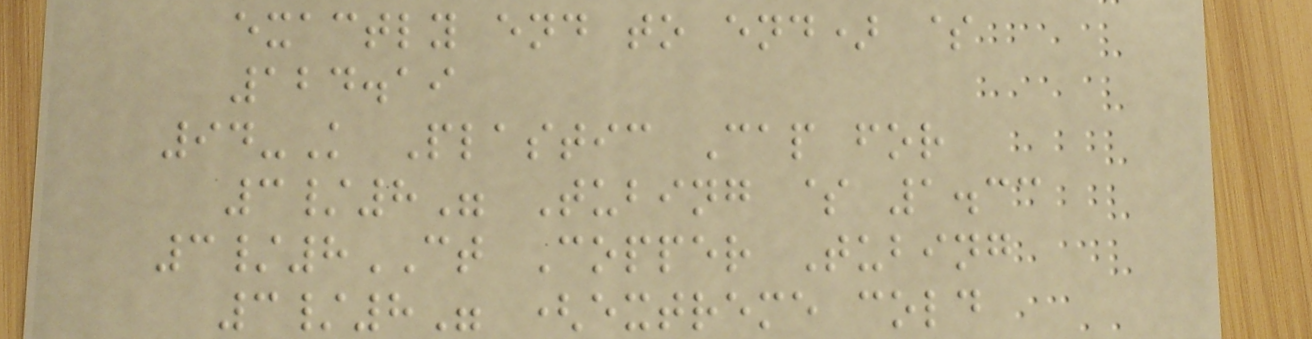exactly end to end) $
124.19
94-K Plastic Cap for
3/8" Tubing $ 1.33
3/8CT Copper Tubing
3/8" (extreme cold
